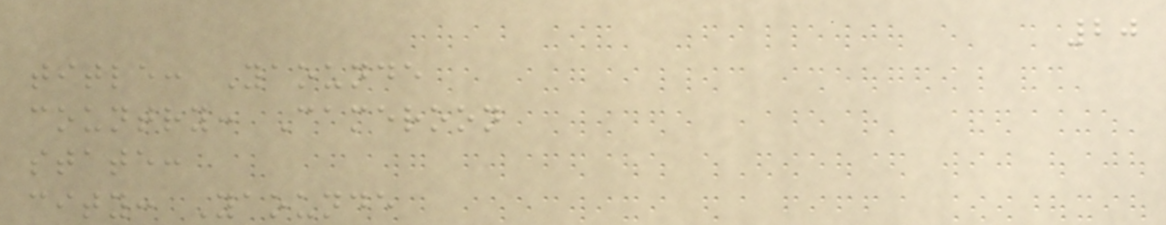20
title: Yaounde
country: Cameroon
state:
city: Yaounde
